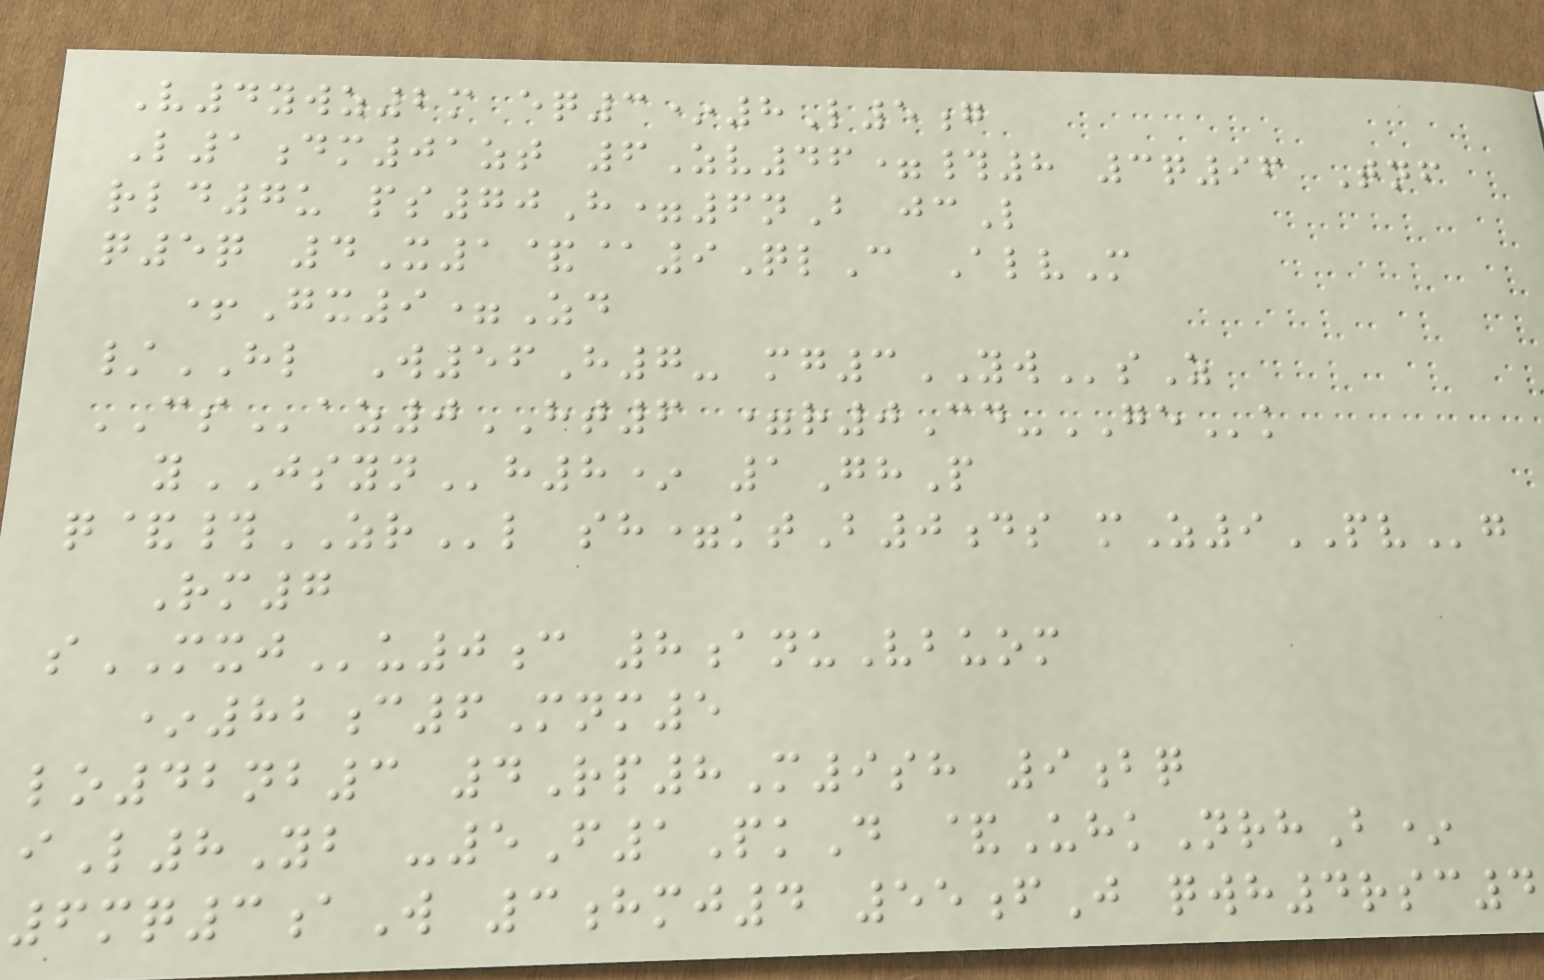V4ywz2m eq3*8L5g
L1dm01zt 6Zv46=#8 3q96 Tnf
rld7u ps70H=6nB jcL
q5q 4X1&@9QlC AlvM
+Gx9=Zd
/HL W56H7- mg3YWsZ
CSaz0HT6 =r0Cd-GEk
yJSYNh8* 1GhP
q&#ZRl sh=ktB0ds mZ9PVg
Rm7
sMXJu0c 8anuVbuom
*82c6Mnm5
lo42nb3 4Rp8M9sh 9bq
iL8Yb -5F1PkD &UhkNrhB*
6mq3aW 3hmj4 55fJ qwh4rsc4
